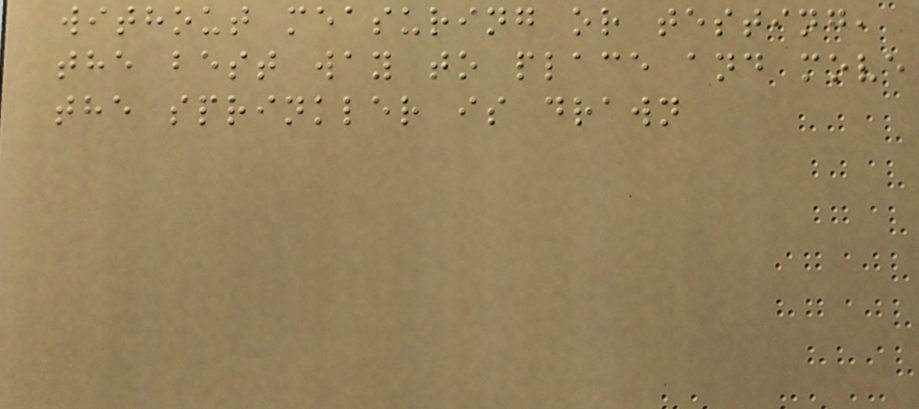without measuring or testing,
the best way to place and move
the sprinkler is drawn
